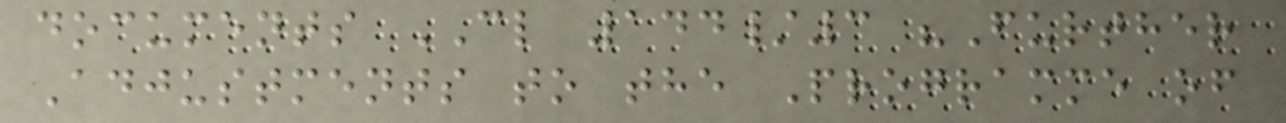documents CL 144/3 "Further
Adjustments to the Programme of
